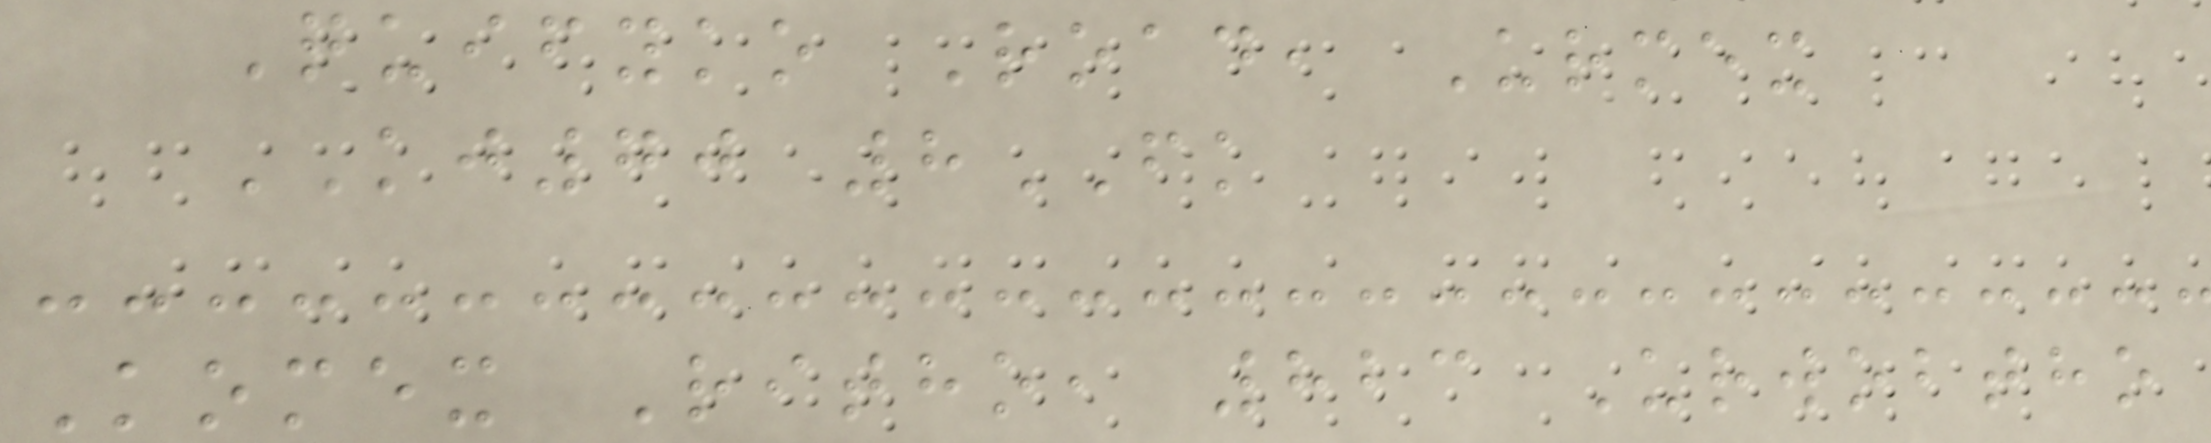Quifyko Road, Urmex
KJ70 8FK
Komex Ritho, 823 Urwobtho
